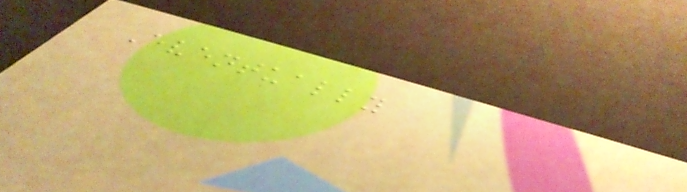Eventually
